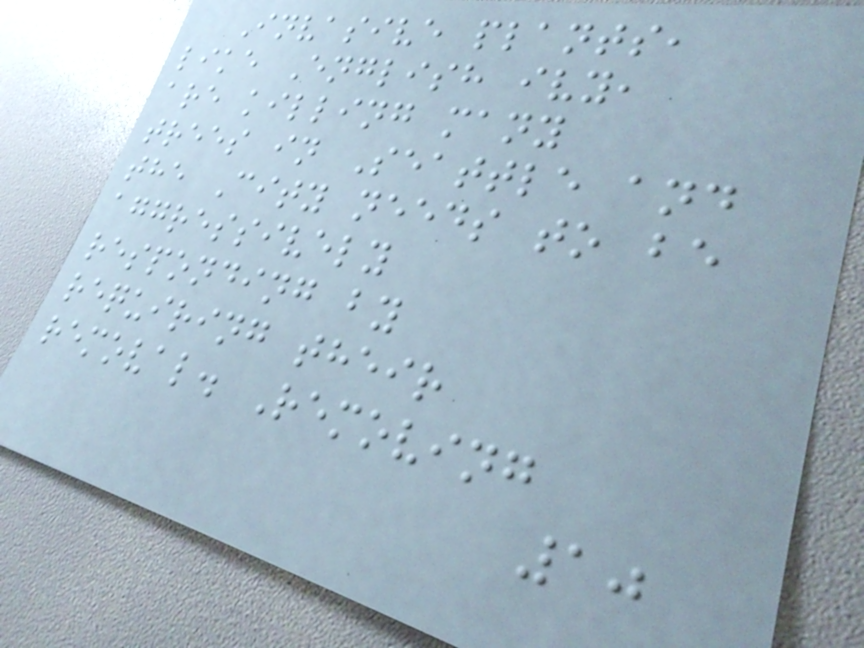Invasive plants,
like English ivy,
are killing many
trees in Seattle and
the City needs to be
aggressively
responding by
requiring their
removal. Removing
10
